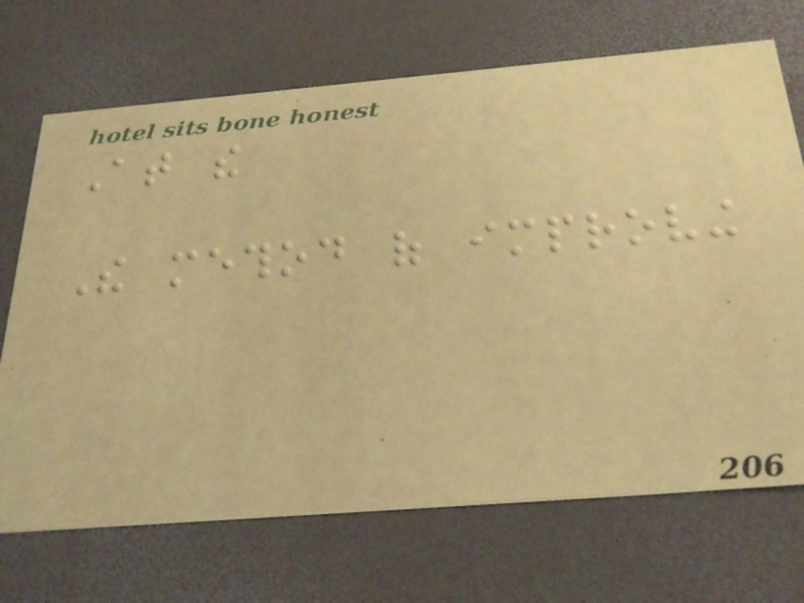At the
The method of improving
